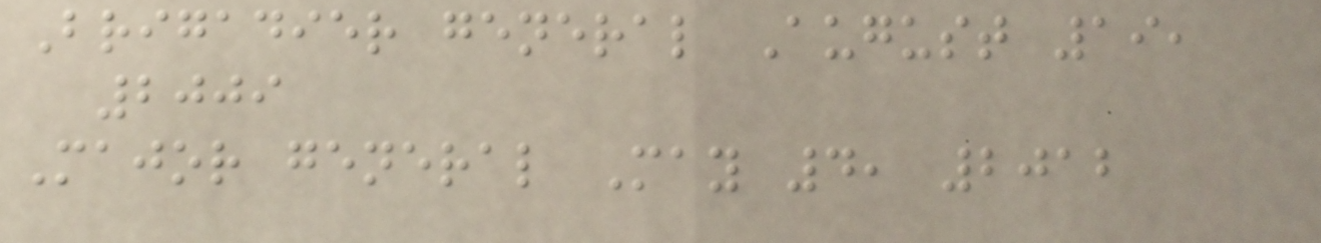Brigadier general August 19,
2009
Major general May 4, 2012
